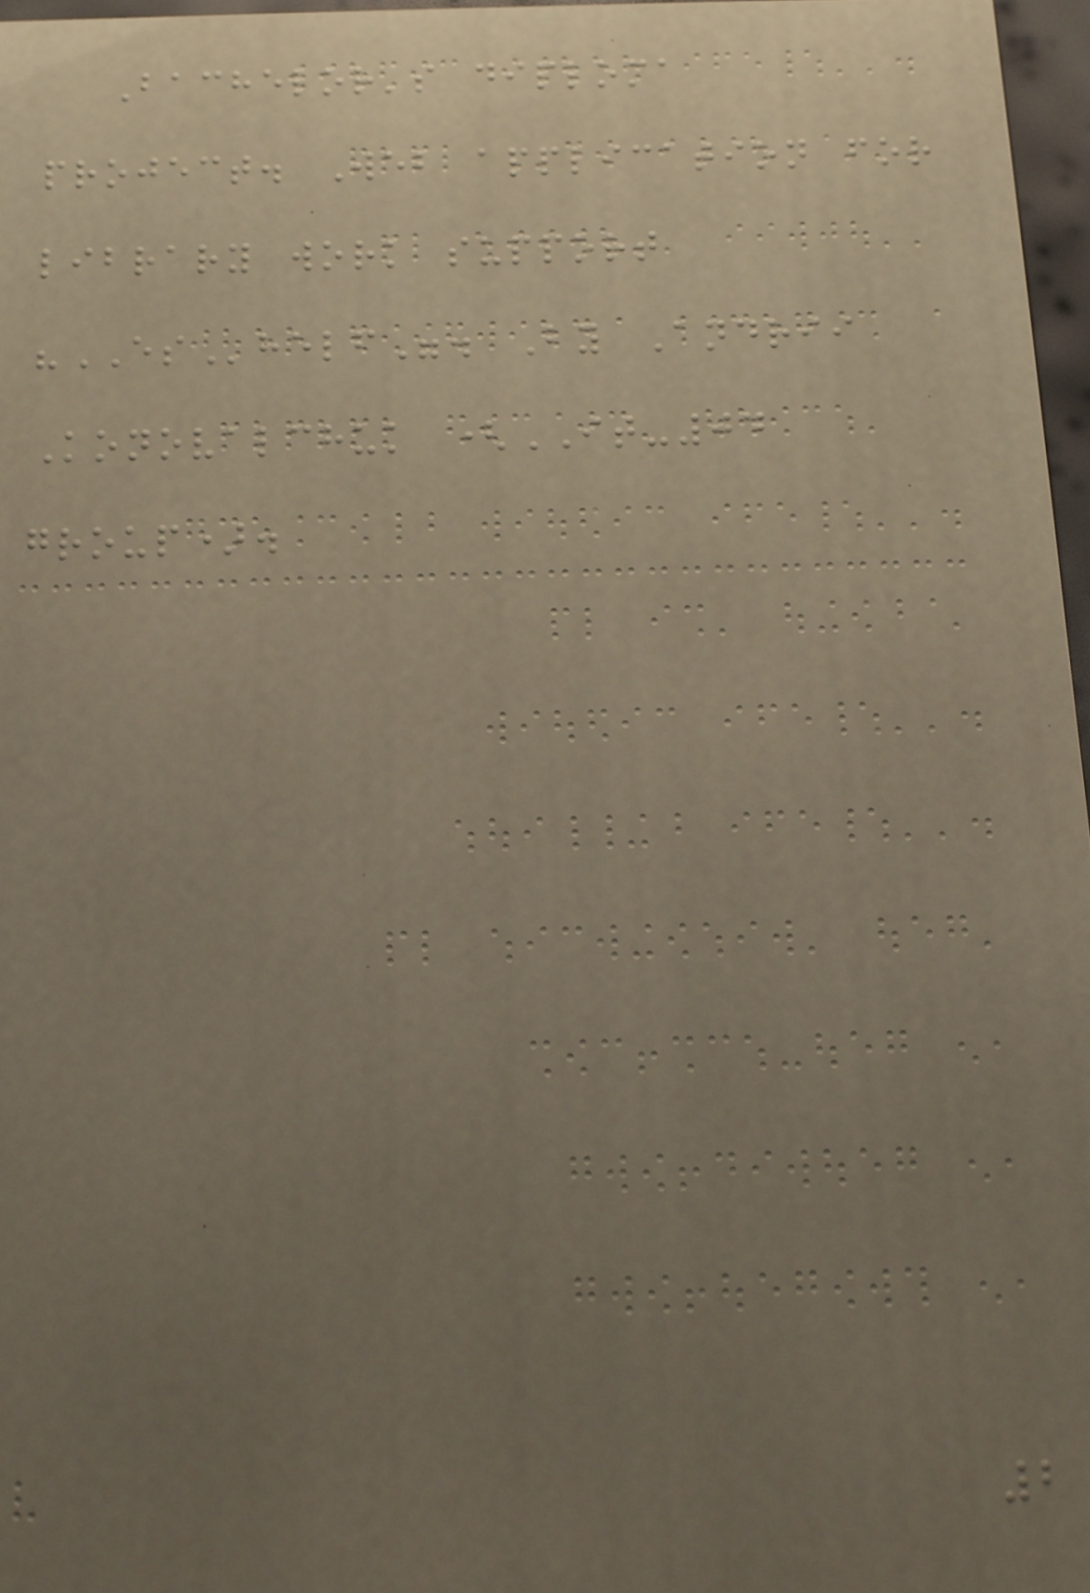Bachelor's diploma
project. Web application for
library work support
"EShelf". By Andrii
Konovalchuk (IT-04
group).
2
